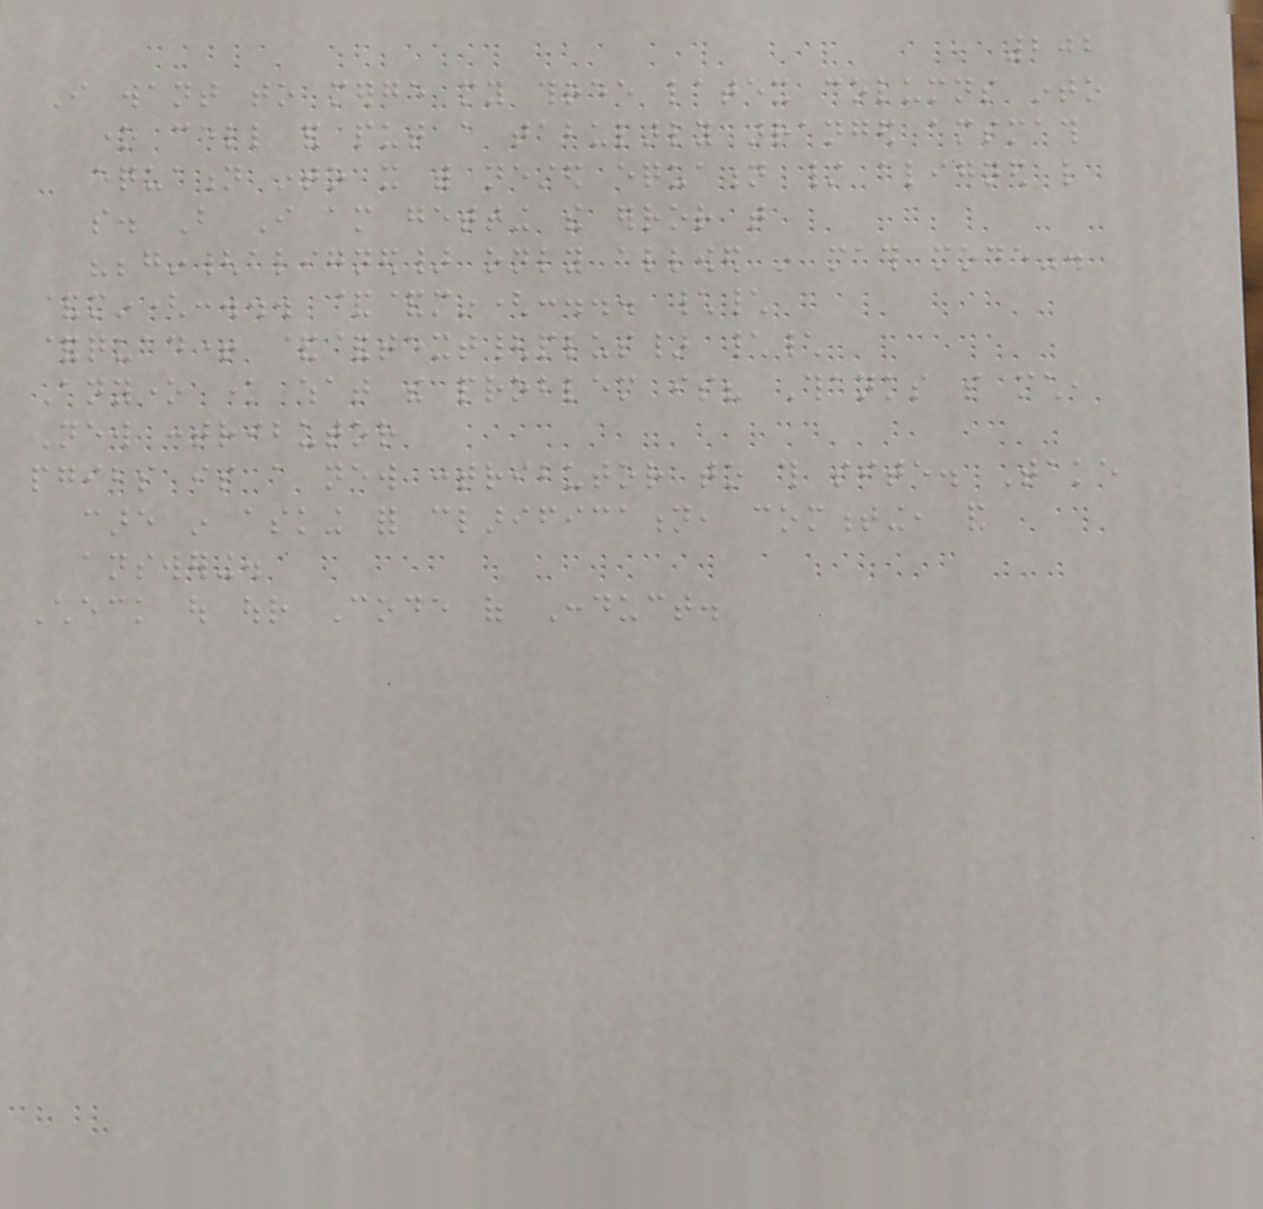202
I want to merge my three latex columns into
one cell and put a tabularly arranged amsmath
equation into it with nested equation / aligned like
so. But I am getting the error that
"begin{aligned} only allowed in math mode".
&min(:... &&min(:... \\
&quad+ &&text{plus} \\
Anyone know what the problem is? Thanks so much,
New contributor
pgibs is a new contributor to this site. Take
care in asking for clarification, commenting, and
answering.
Check out our Code of Conduct.
